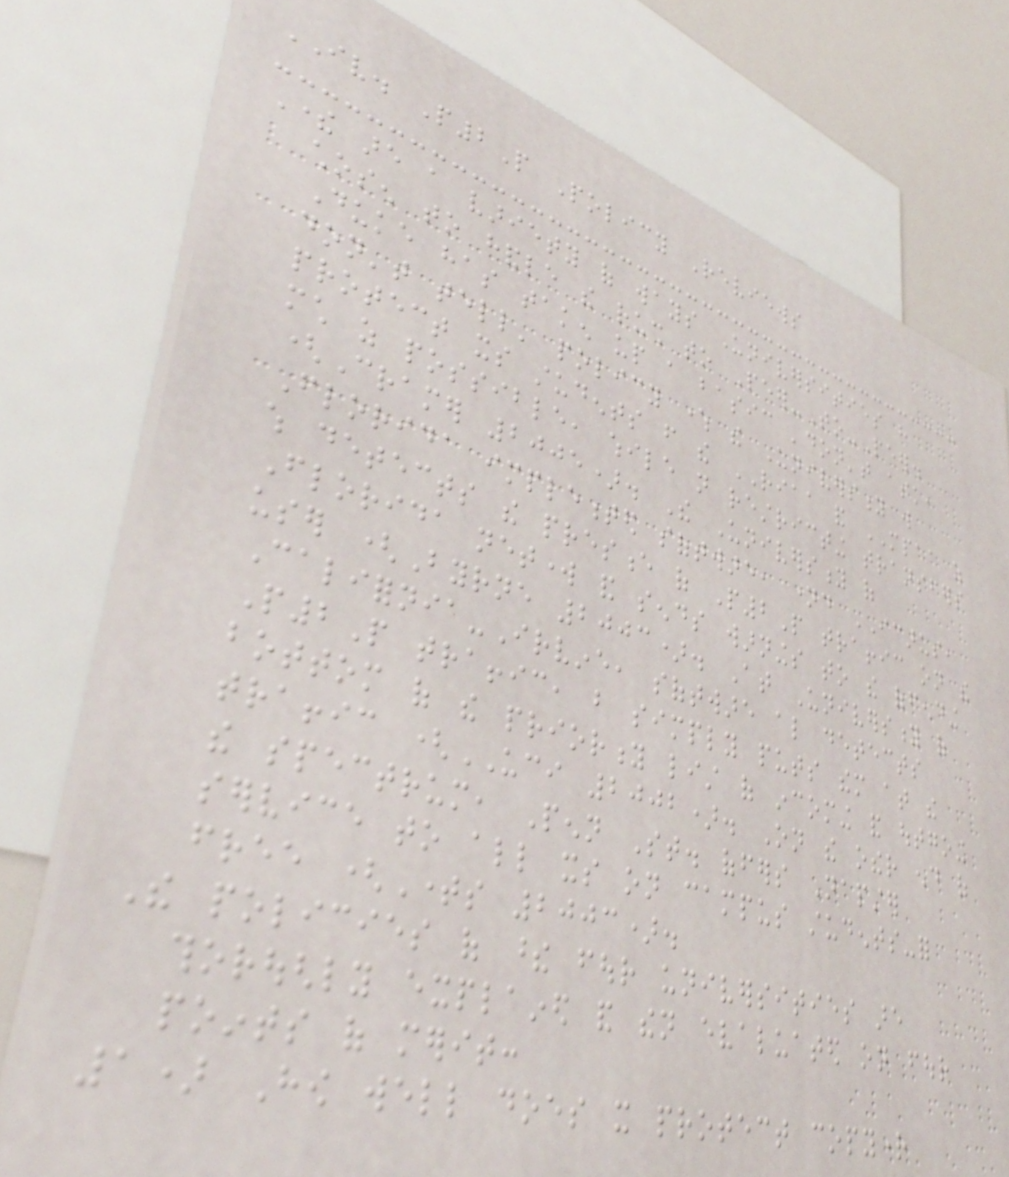IV. P2P Policy Reviews
There are a variety of ways Universities have
chosen to handle the rush to Peer-To-Peer.
Duke has taken up a basic 'don't ask,
don't tell' policy where the University will
protect its students from the RIAA and MPAA as
much as possible, while not restricting transfers
(Cramer 2005). The University of
Florida implemented software, named ICARUS,
which detects the presence of P2P traffic on the
Florida network and sends warnings to the offending
user (Byrne 2003). At University of
California-Irvine, software also detects
P2P traffic, but simply puts them at the
bottom of the priority list of incoming and outgoing
traffic (UCI 2002). On the other end of
the spectrum, Penn St. offers Napster
service to all its on campus students-for
free (Times 2003).
The policies of these four universities are
thoroughly explained and then evaluated on four
points of merit:
1) How well does it protect copyright
